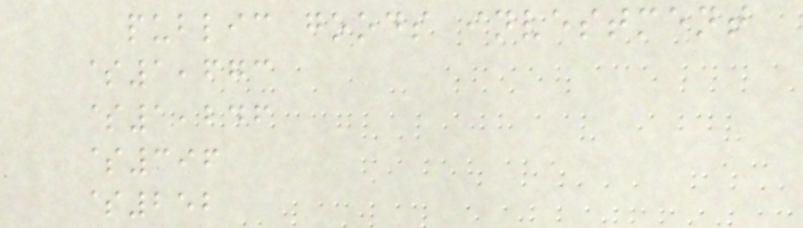public goods investment
$1,673
$1,246
$396
$252
